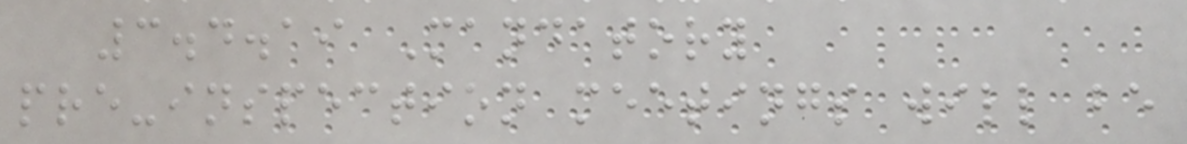3.4.19 Mandatory
pre-inspection meetings will be
